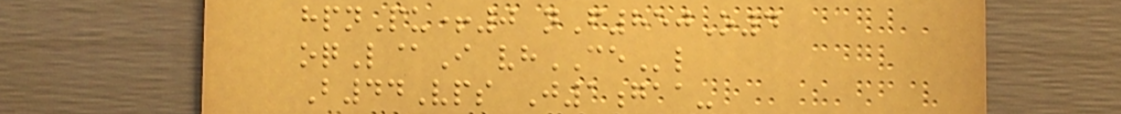hpnPu+0 nF850O4
oqL@I vhCEl
B44Vps J1gaa-
